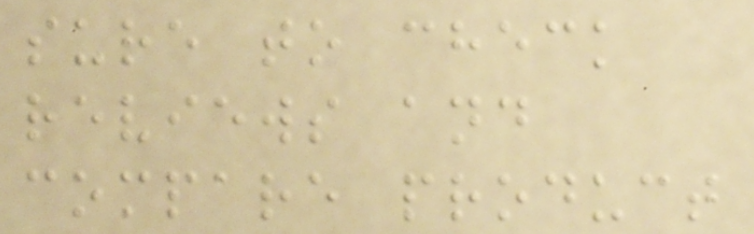sure to check
reviews and
compare product
